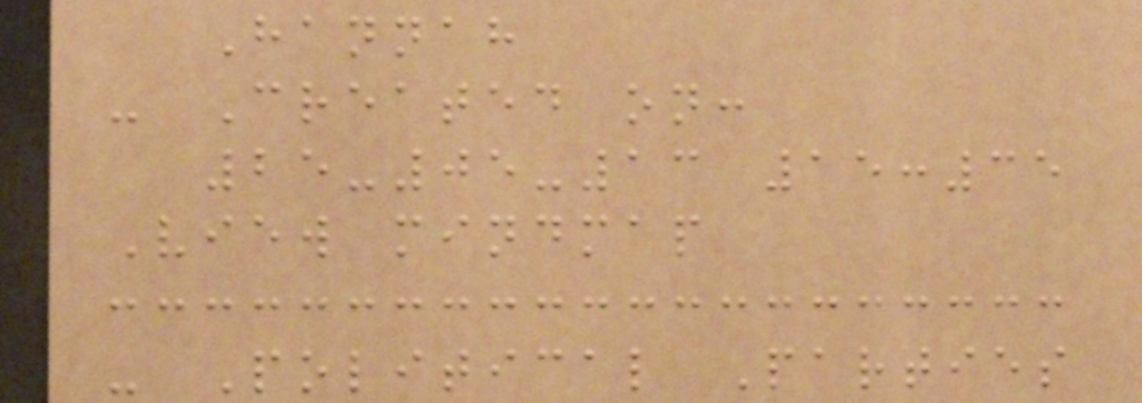Hannah
- Created on:
25-05-13 15:35
View mindmap
- Political Parties
